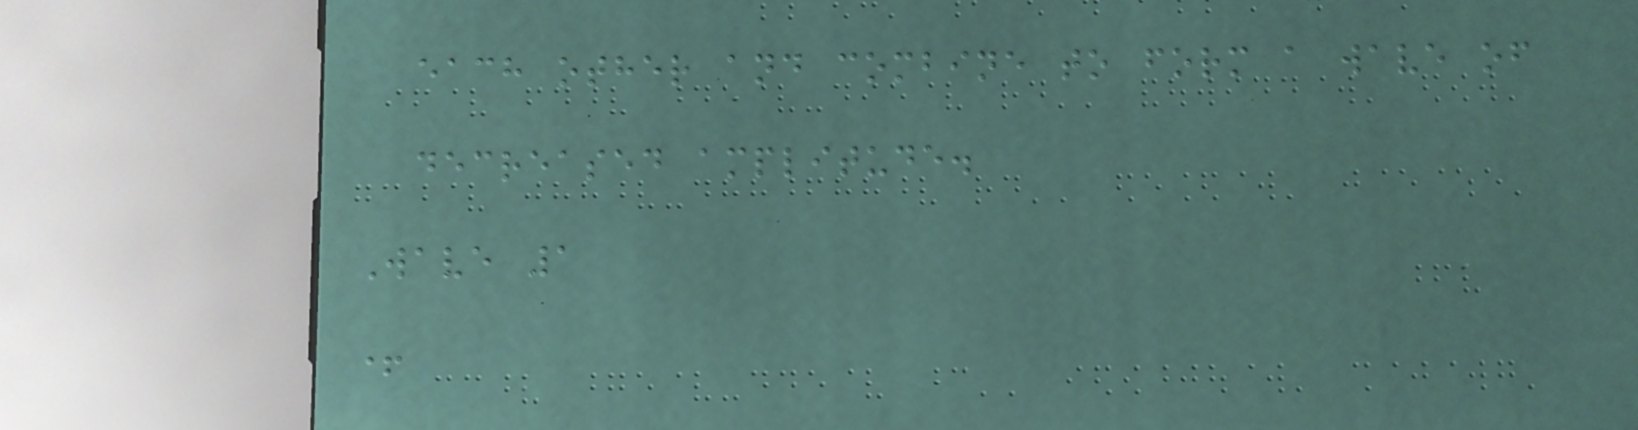each other and combine to form a wave of
decreased amplitude.
Wave 1
+
